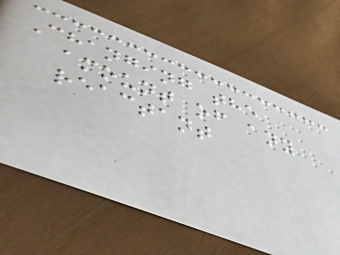Changing the
amount of any
reactant
